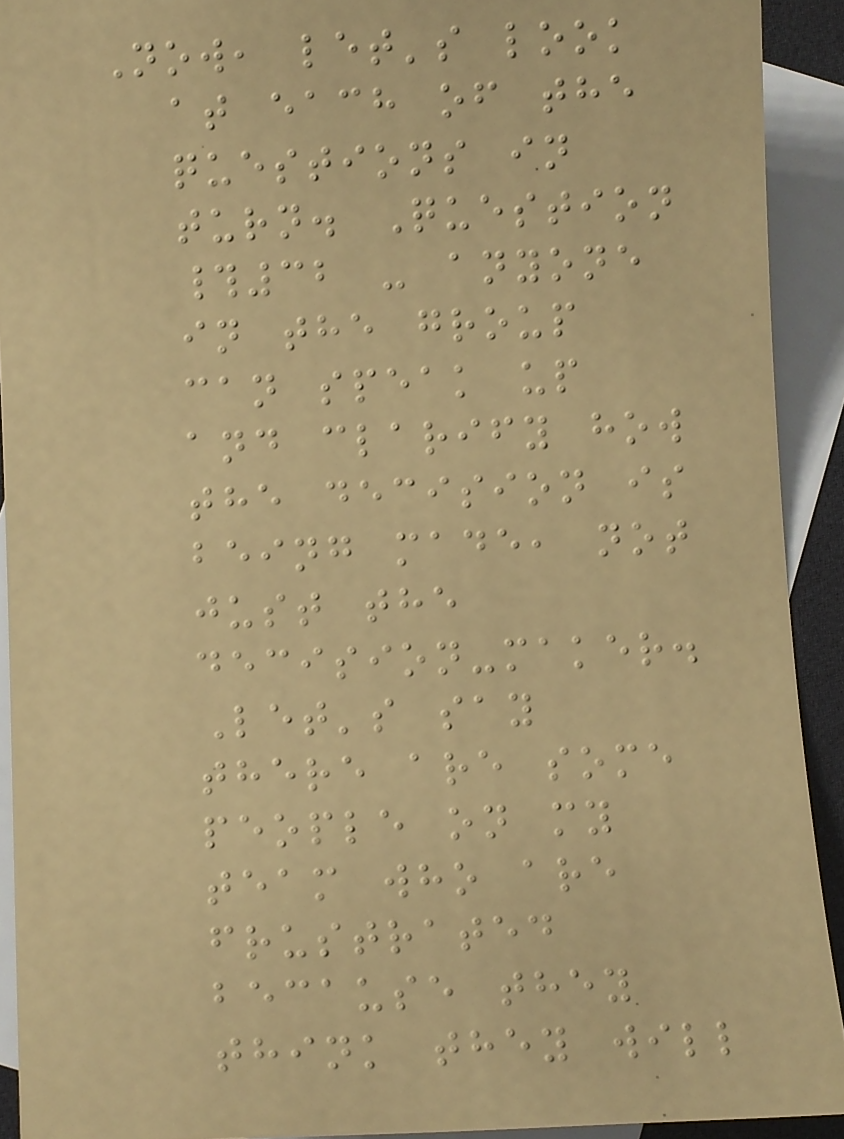Now, let's look
at each of the
questions in
turn. Question
#32 - anyone
in the group
can speak up
and clarify how
the decision is
being made, not
just the
decision-maker.
Let's say
there are some
people on my
team who are
frustrated
because they
think they will
